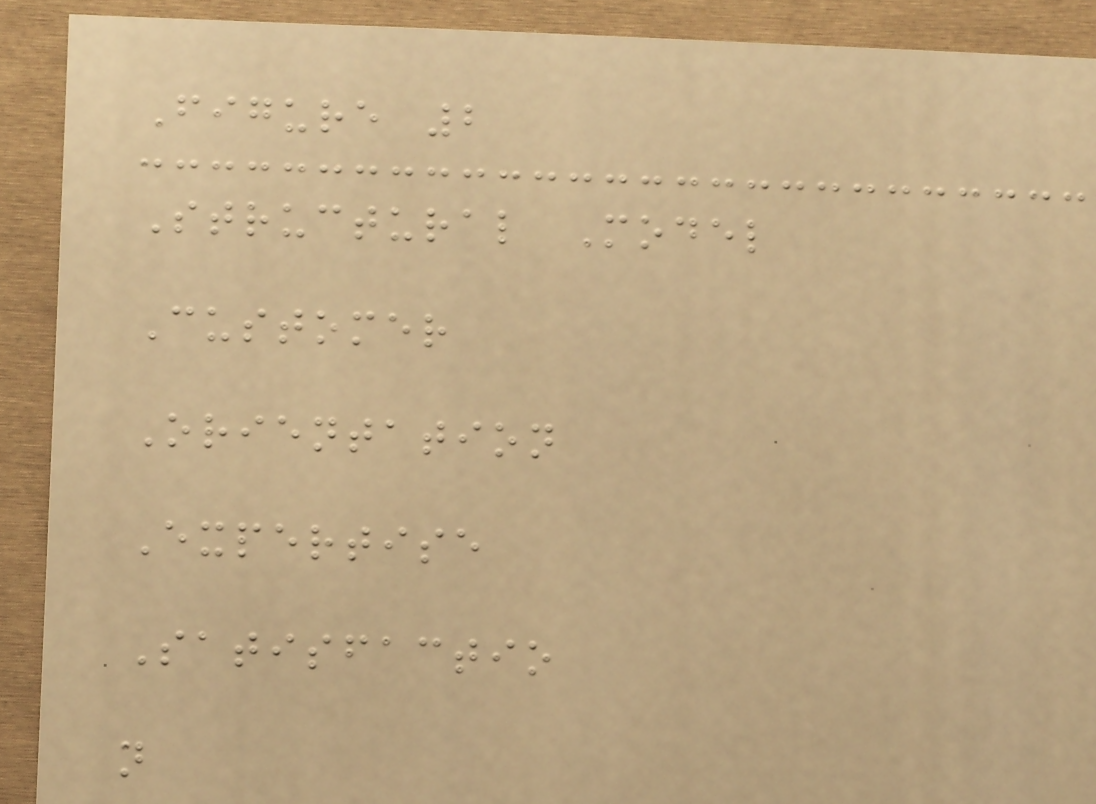Figure 2
Structural Model
Customer
Orientation
Expertise
Satisfactio
n
